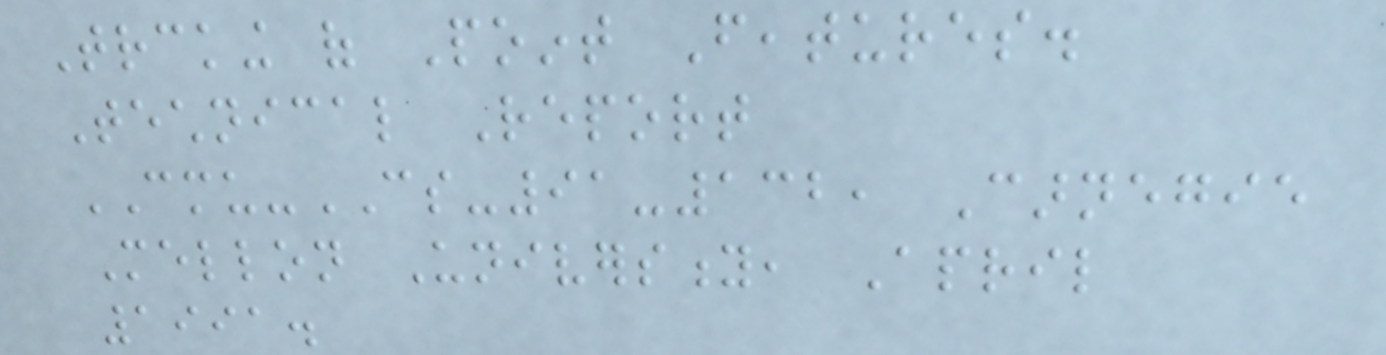Trcking of Point Features.
Technical Report
CMU-CS-91-132, Carnegie
Mellon University, April
1991.
